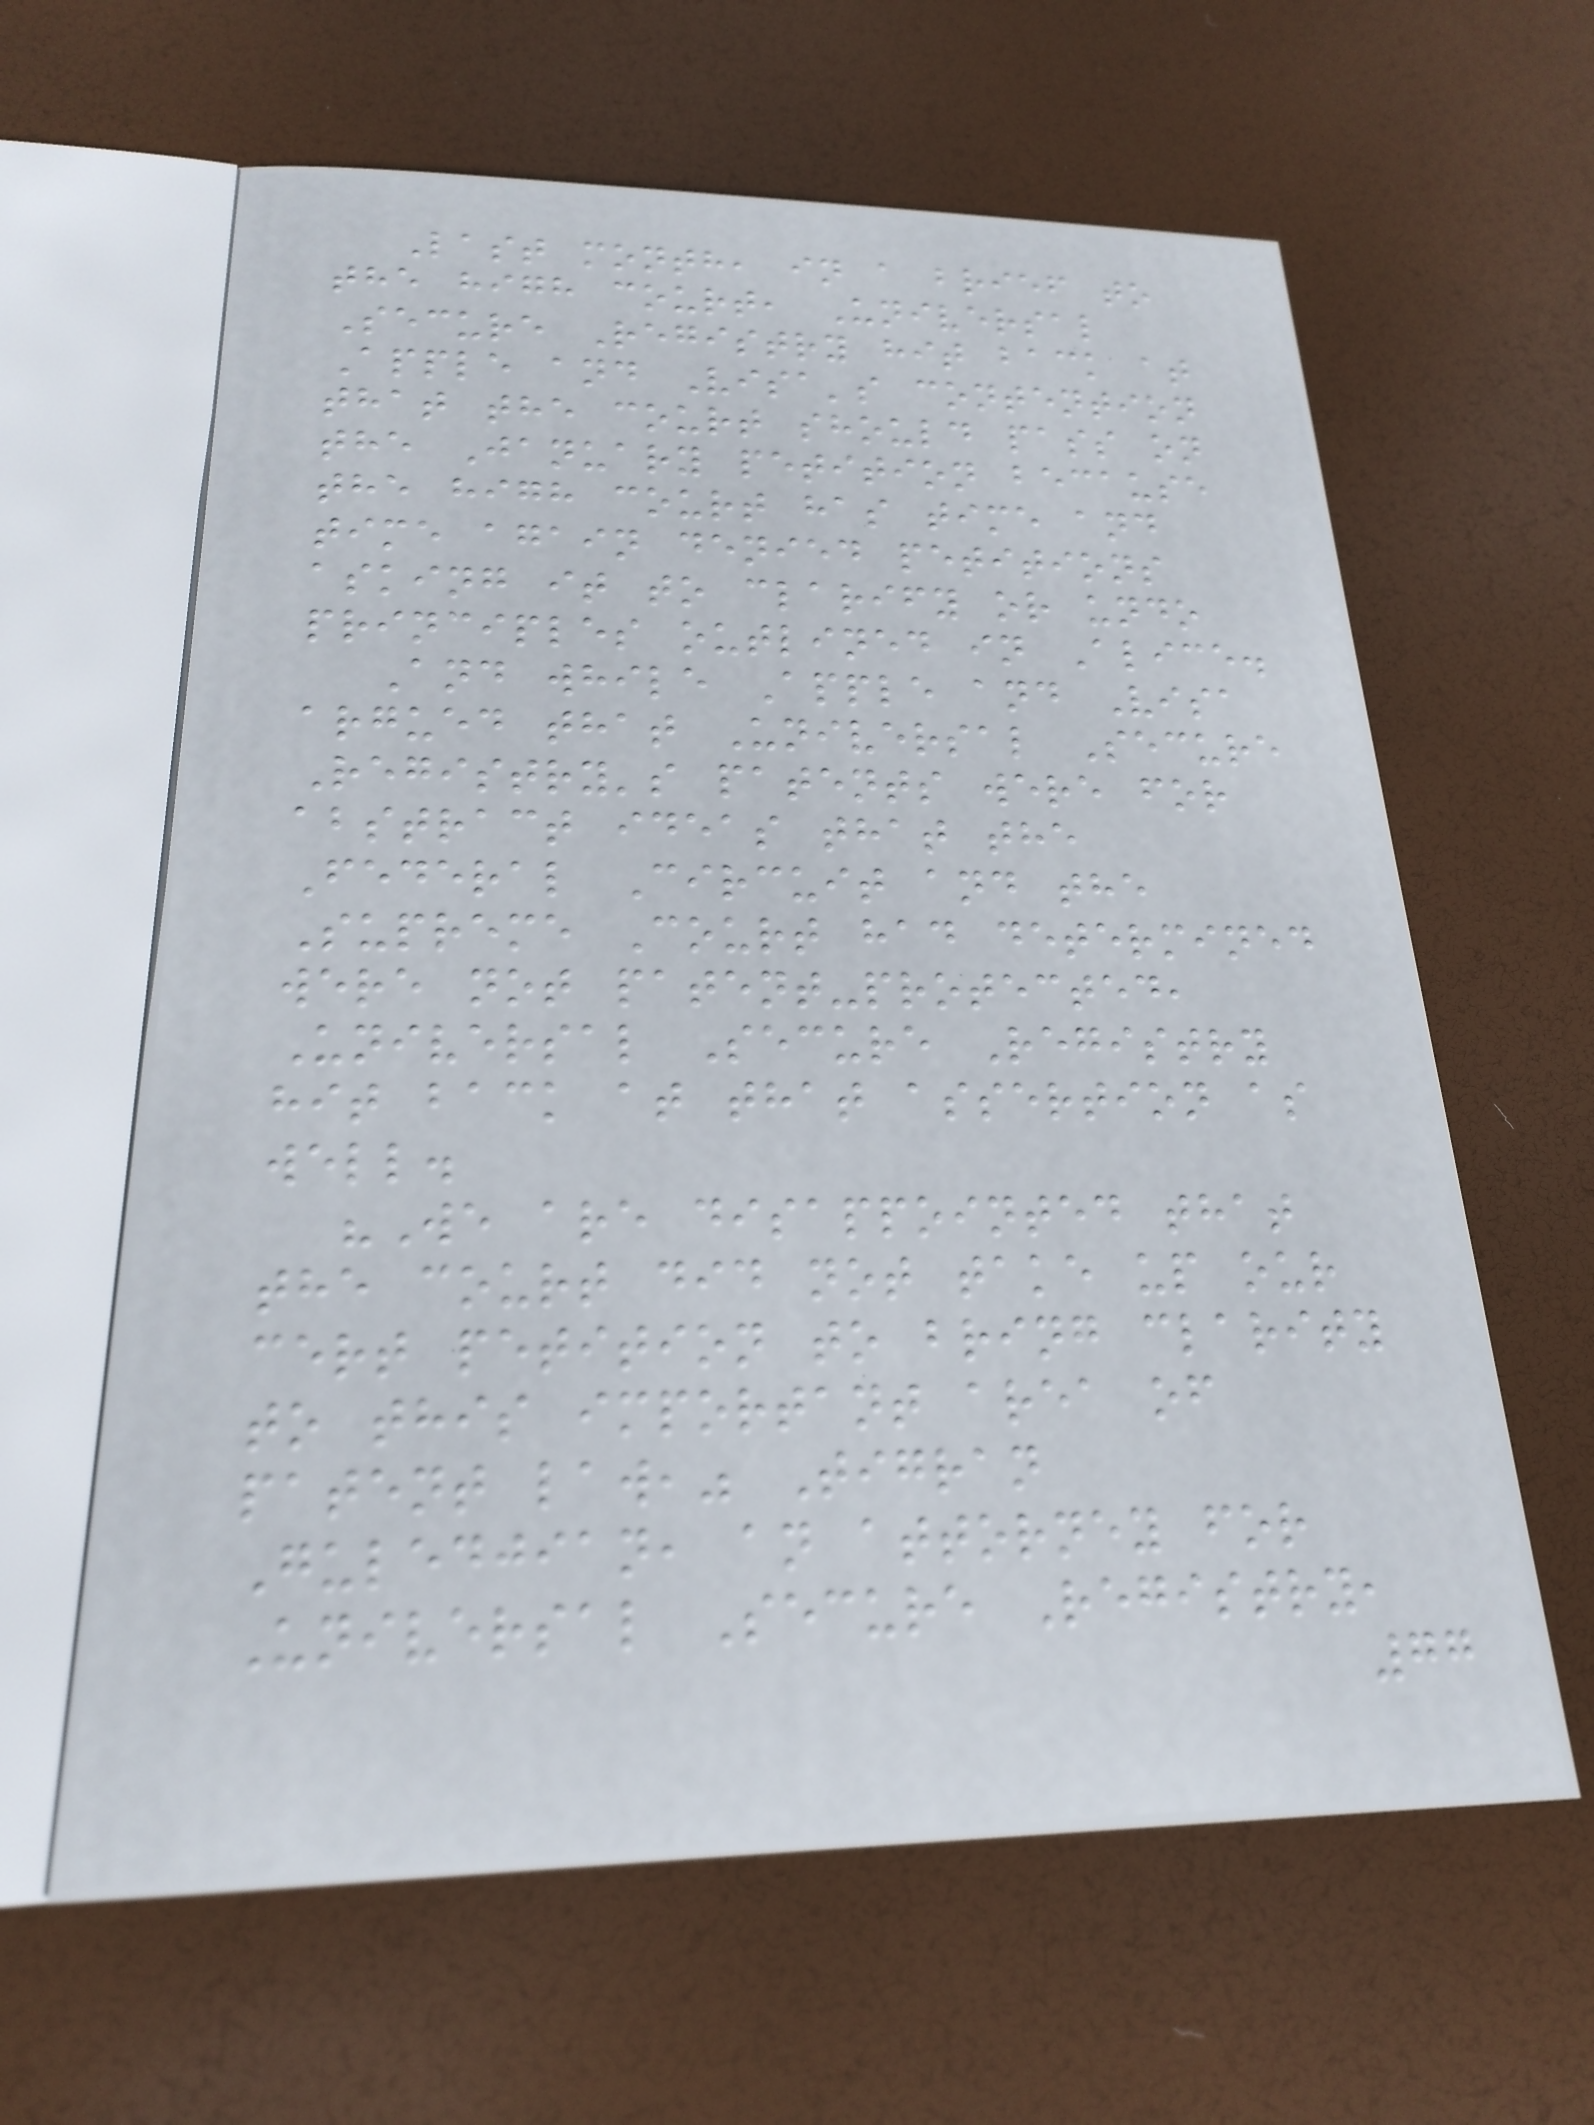Last month, in a brief to
the high court, Universal
Secure Registry hit back at
Apple and Visa's contention
that the court should pass on
the January petition because
the high court has time and
time again denied petitions
asking it to clarify or undo
principles outlined in Alice.
And while Apple and Visa
argued that Universal Secure
Registry's patents were for
abstract ideas that the
Federal Circuit and the
Supreme Court had determined
were not patent-protected,
Universal Secure Registry
hit back at that assertion as
well.
"We are disappointed that
the court did not take up our
cert petition to bring clarity
to this important area of
patent law," Tigran
Guledjian, an attorney for
Universal Secure Registry,
77
